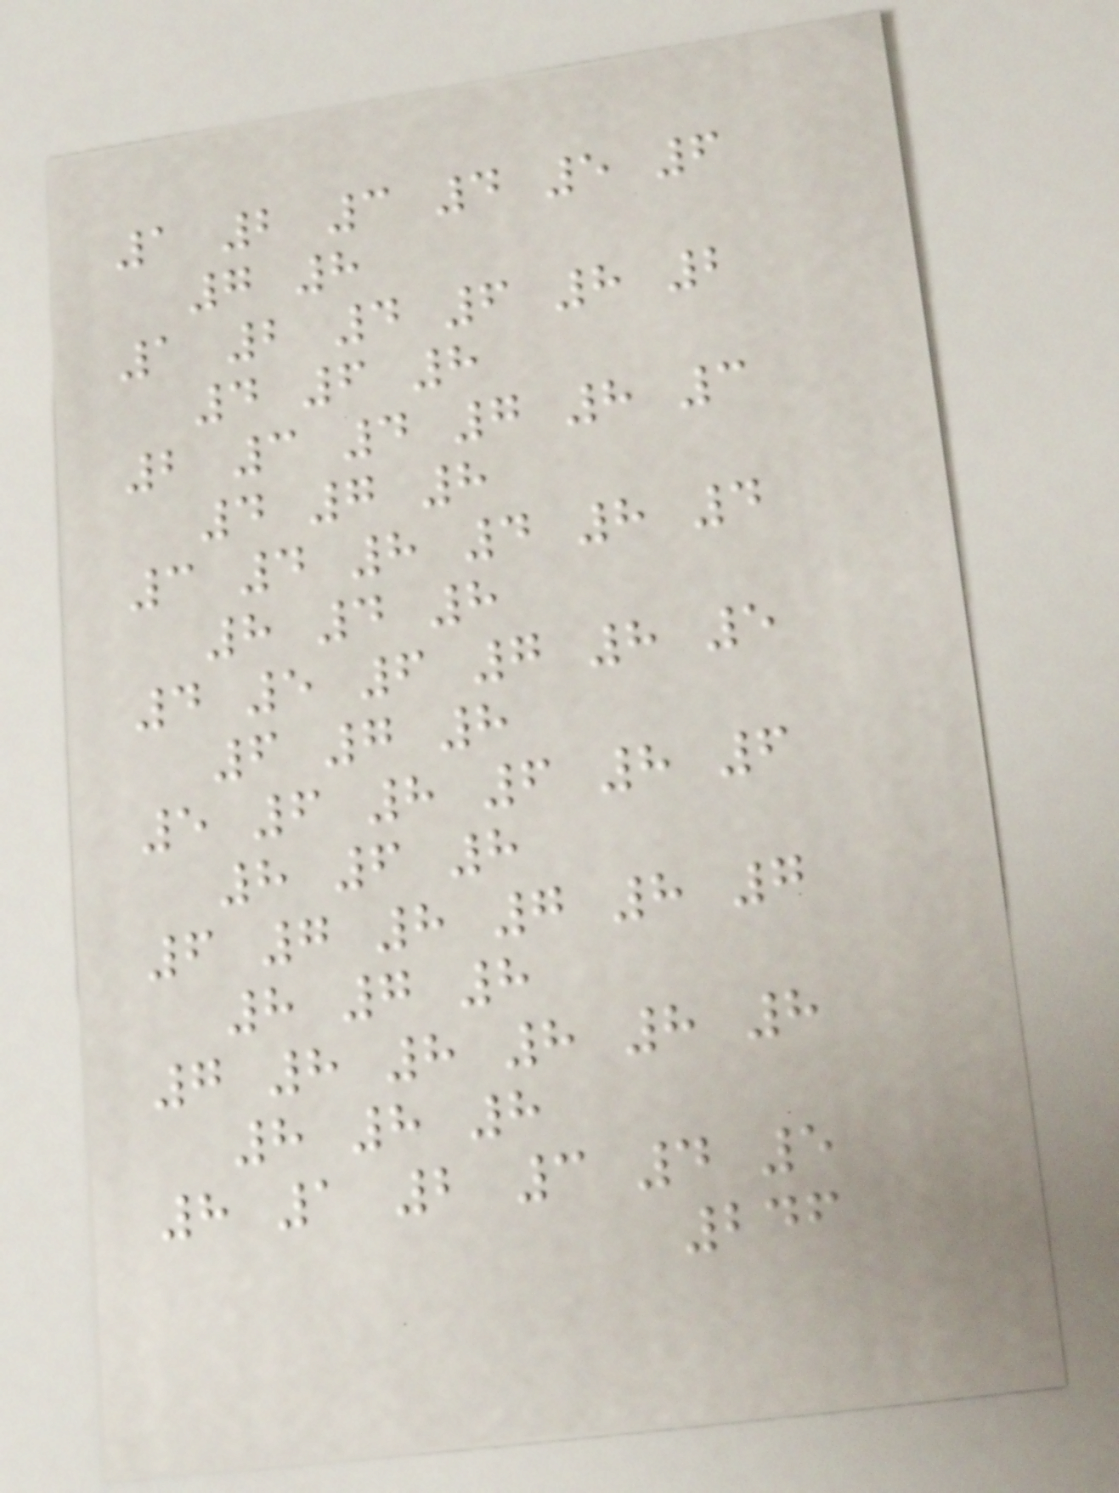1 2 3 4 5 6
7 8
1 2 4 6 8 2
4 6 8
2 3 4 7 8 3
4 7 8
3 4 8 4 8 4
8 4 8
4 5 6 7 8 5
6 7 8
5 6 8 6 8 6
8 6 8
6 7 8 7 8 7
8 7 8
7 8 8 8 8 8
8 8 8
8 1 2 3 4 5
246
